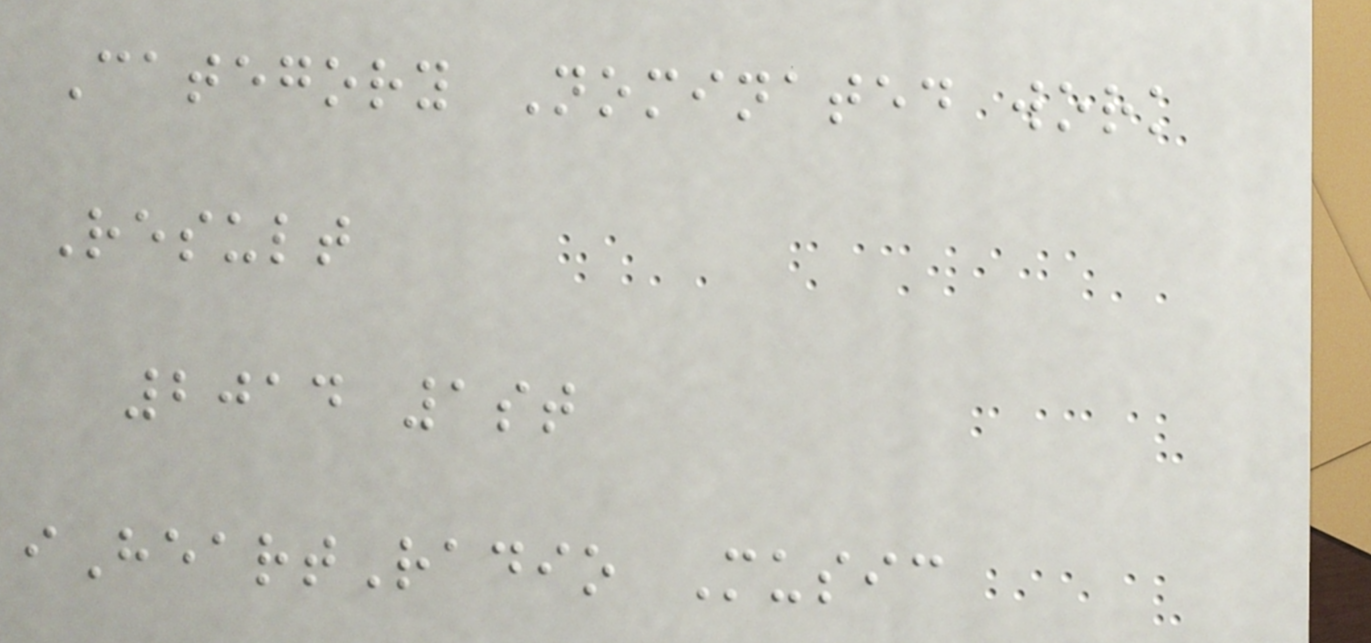Category Nominated work
Result
2014 1st
iHeartRadio Music
